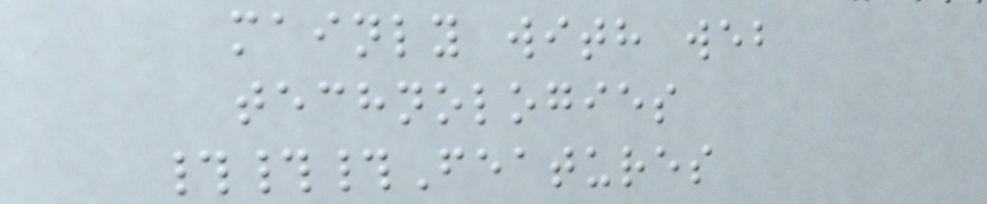mainly with web
technologies
###Features
